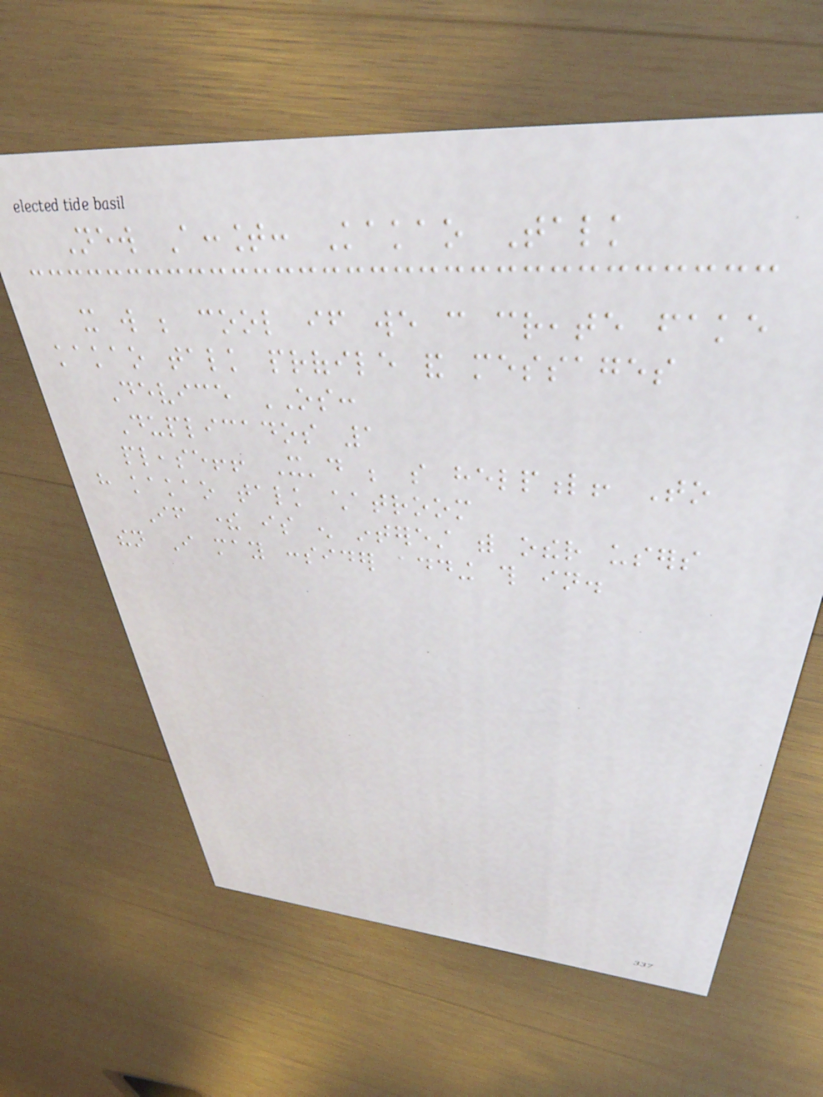New Account: Kakao Talk
it will be cool if we can create fake
kakao talk profile and messages
Device OS:
Duplicados 1
please!! It'd be so helpful! To
have kakao talk chatroom
If there is enough interest with other users
then I may consider adding this in.
